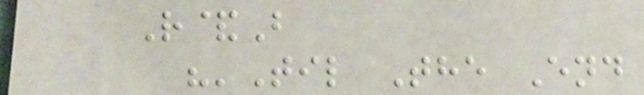R&B
"'Til The End
